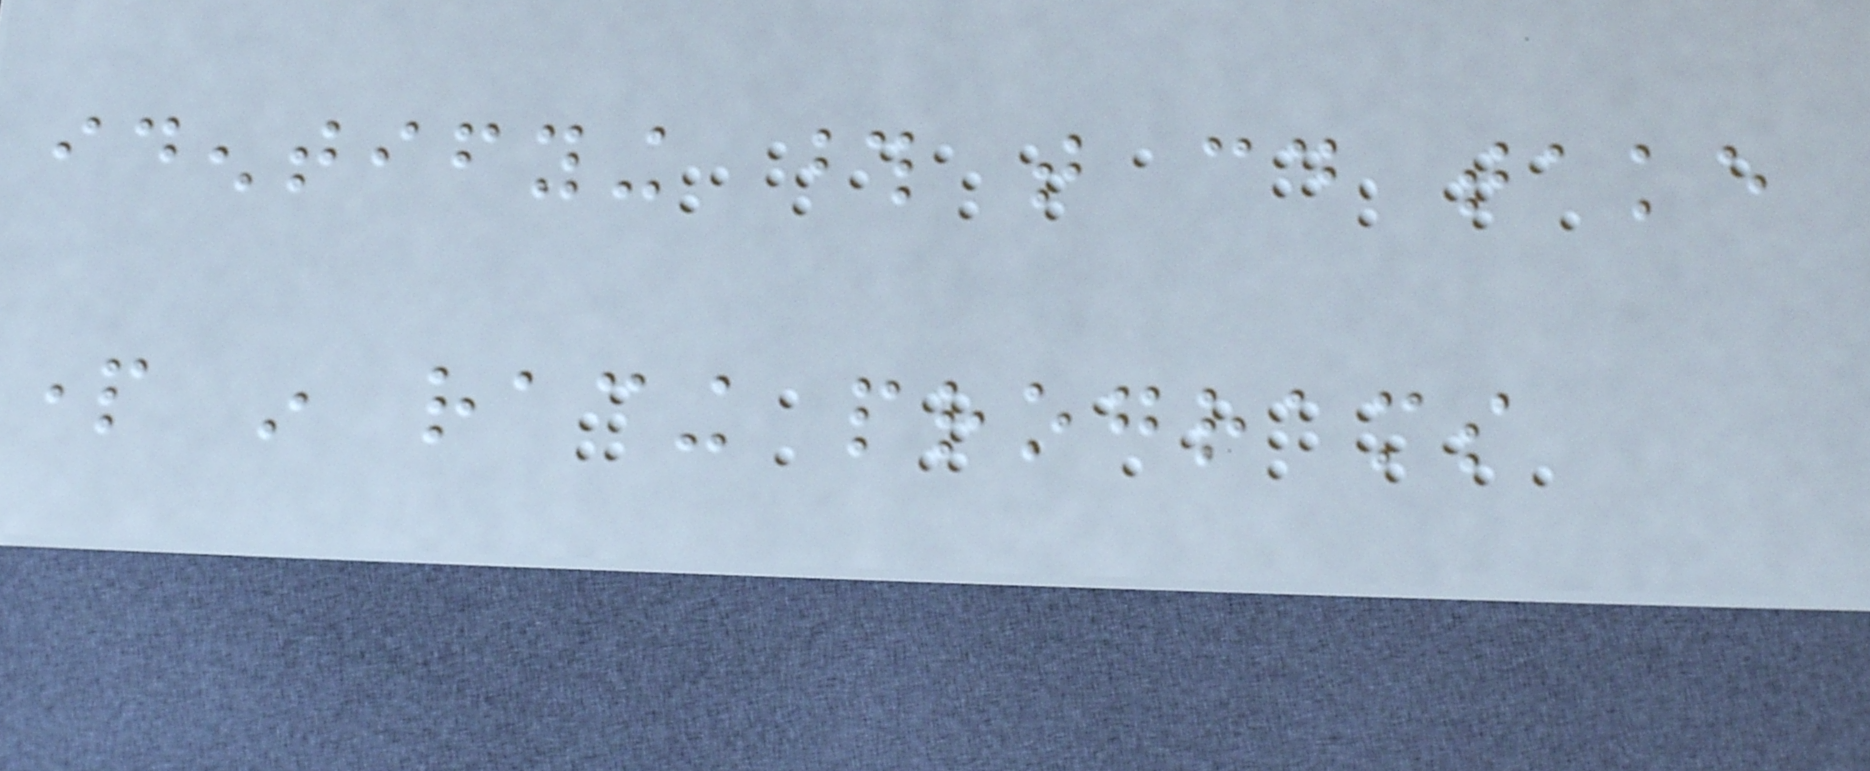identifying those that could take
part in racing programs
